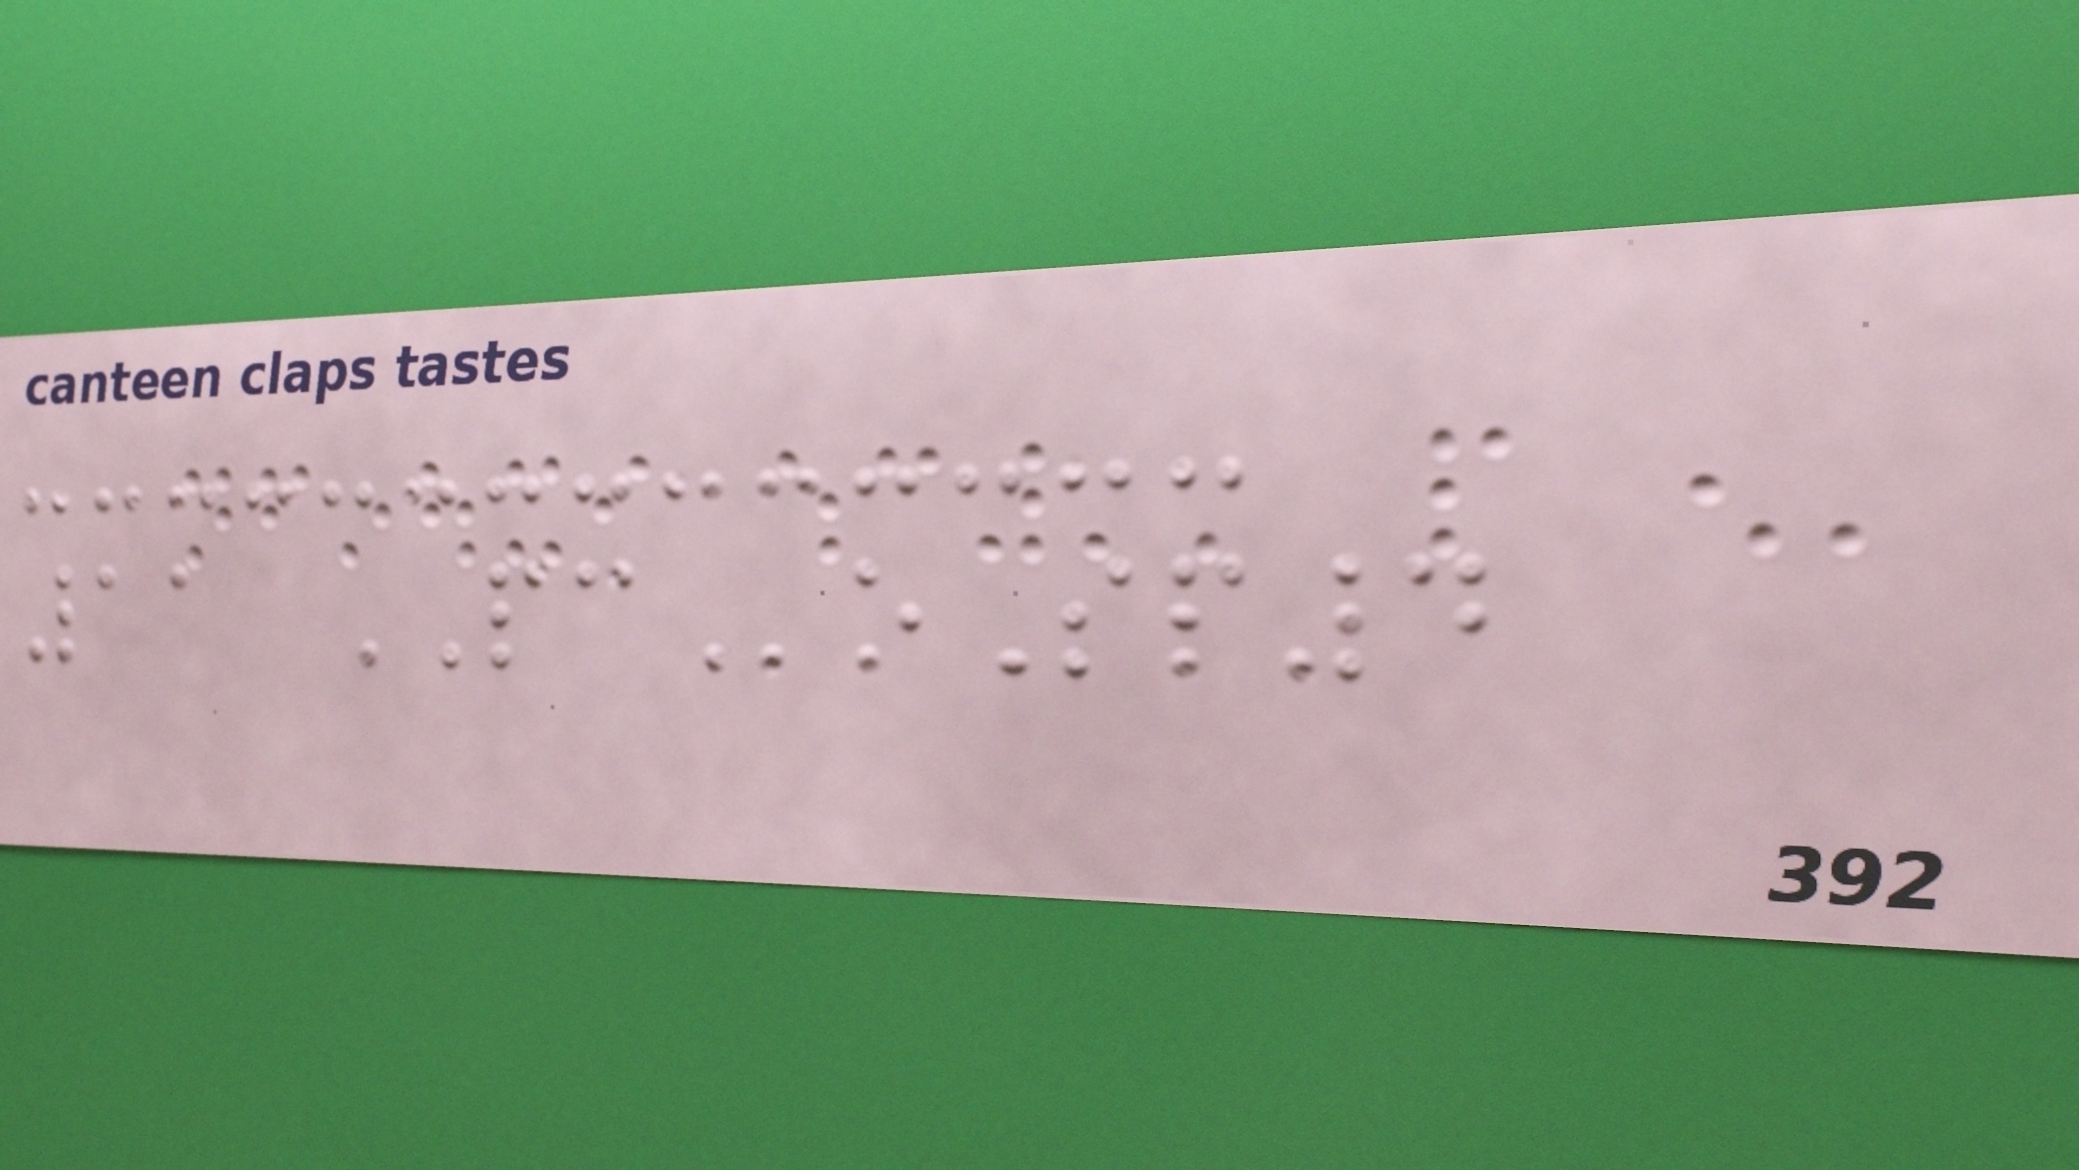11 PCoSp4
